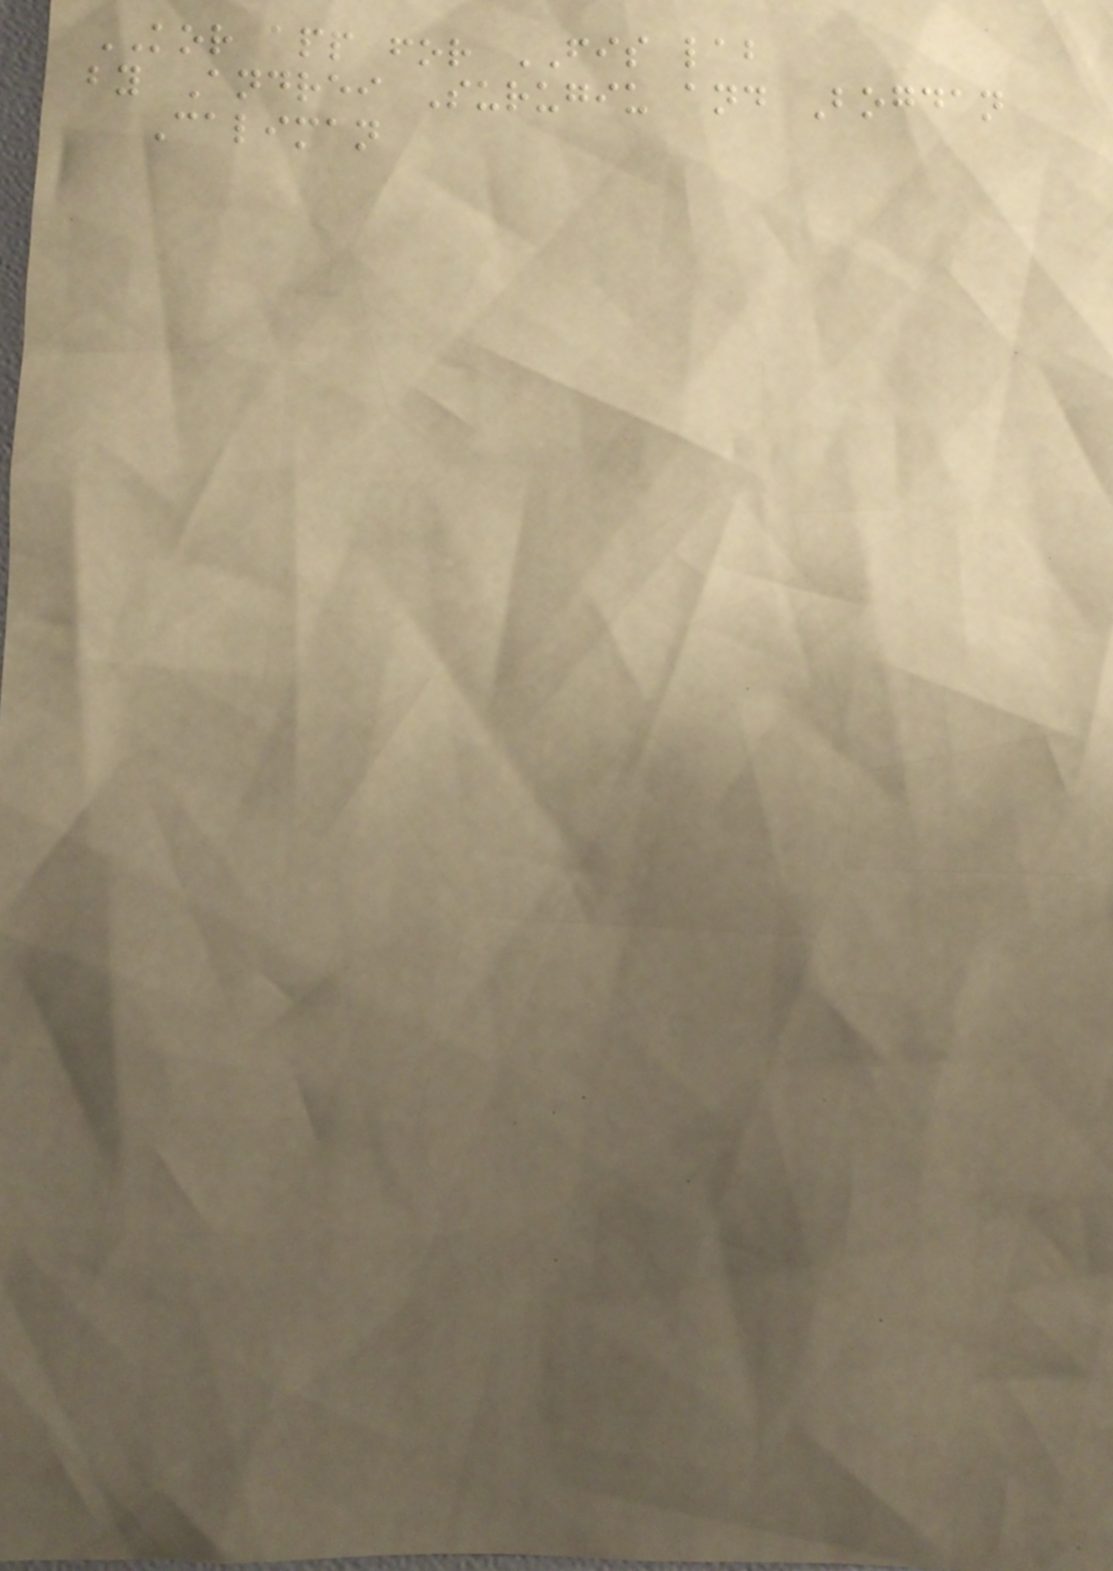KOR app for FIS lab
by Andrei Surugiu and Bogdan
Caliman
